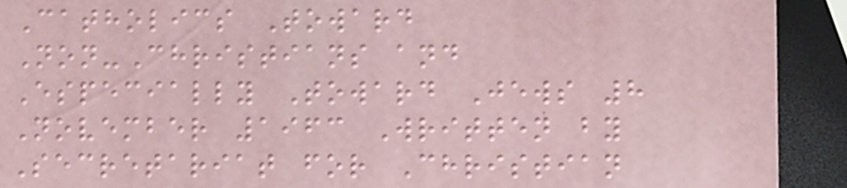Catholics Toward
Non-Christians and
Especially Toward Jews 8
November 1963 Written by
Secretariat for Christian
